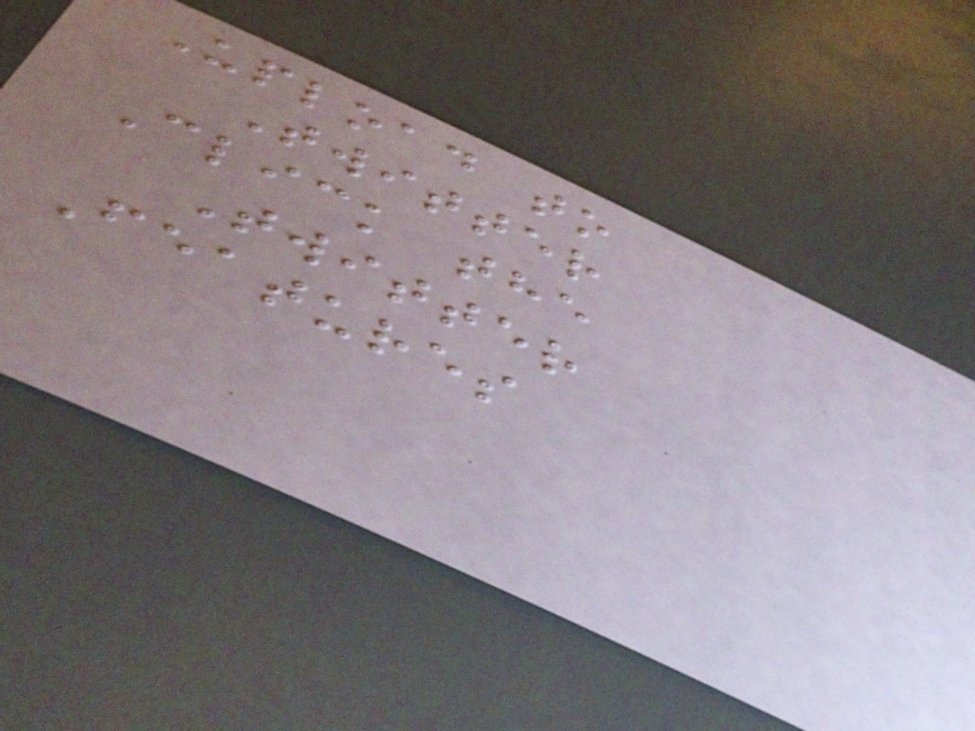Upload to
Twitter
Click the
Twitter
Features
